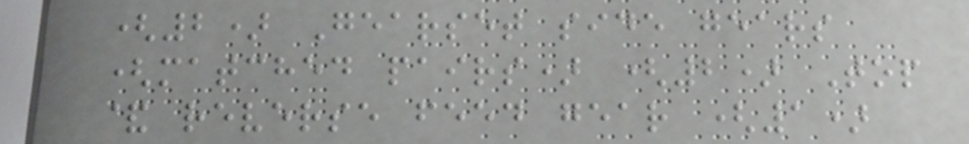(2) Gearset side gears
(matched pairs) (2) Top
& reverse feed gear (1)
